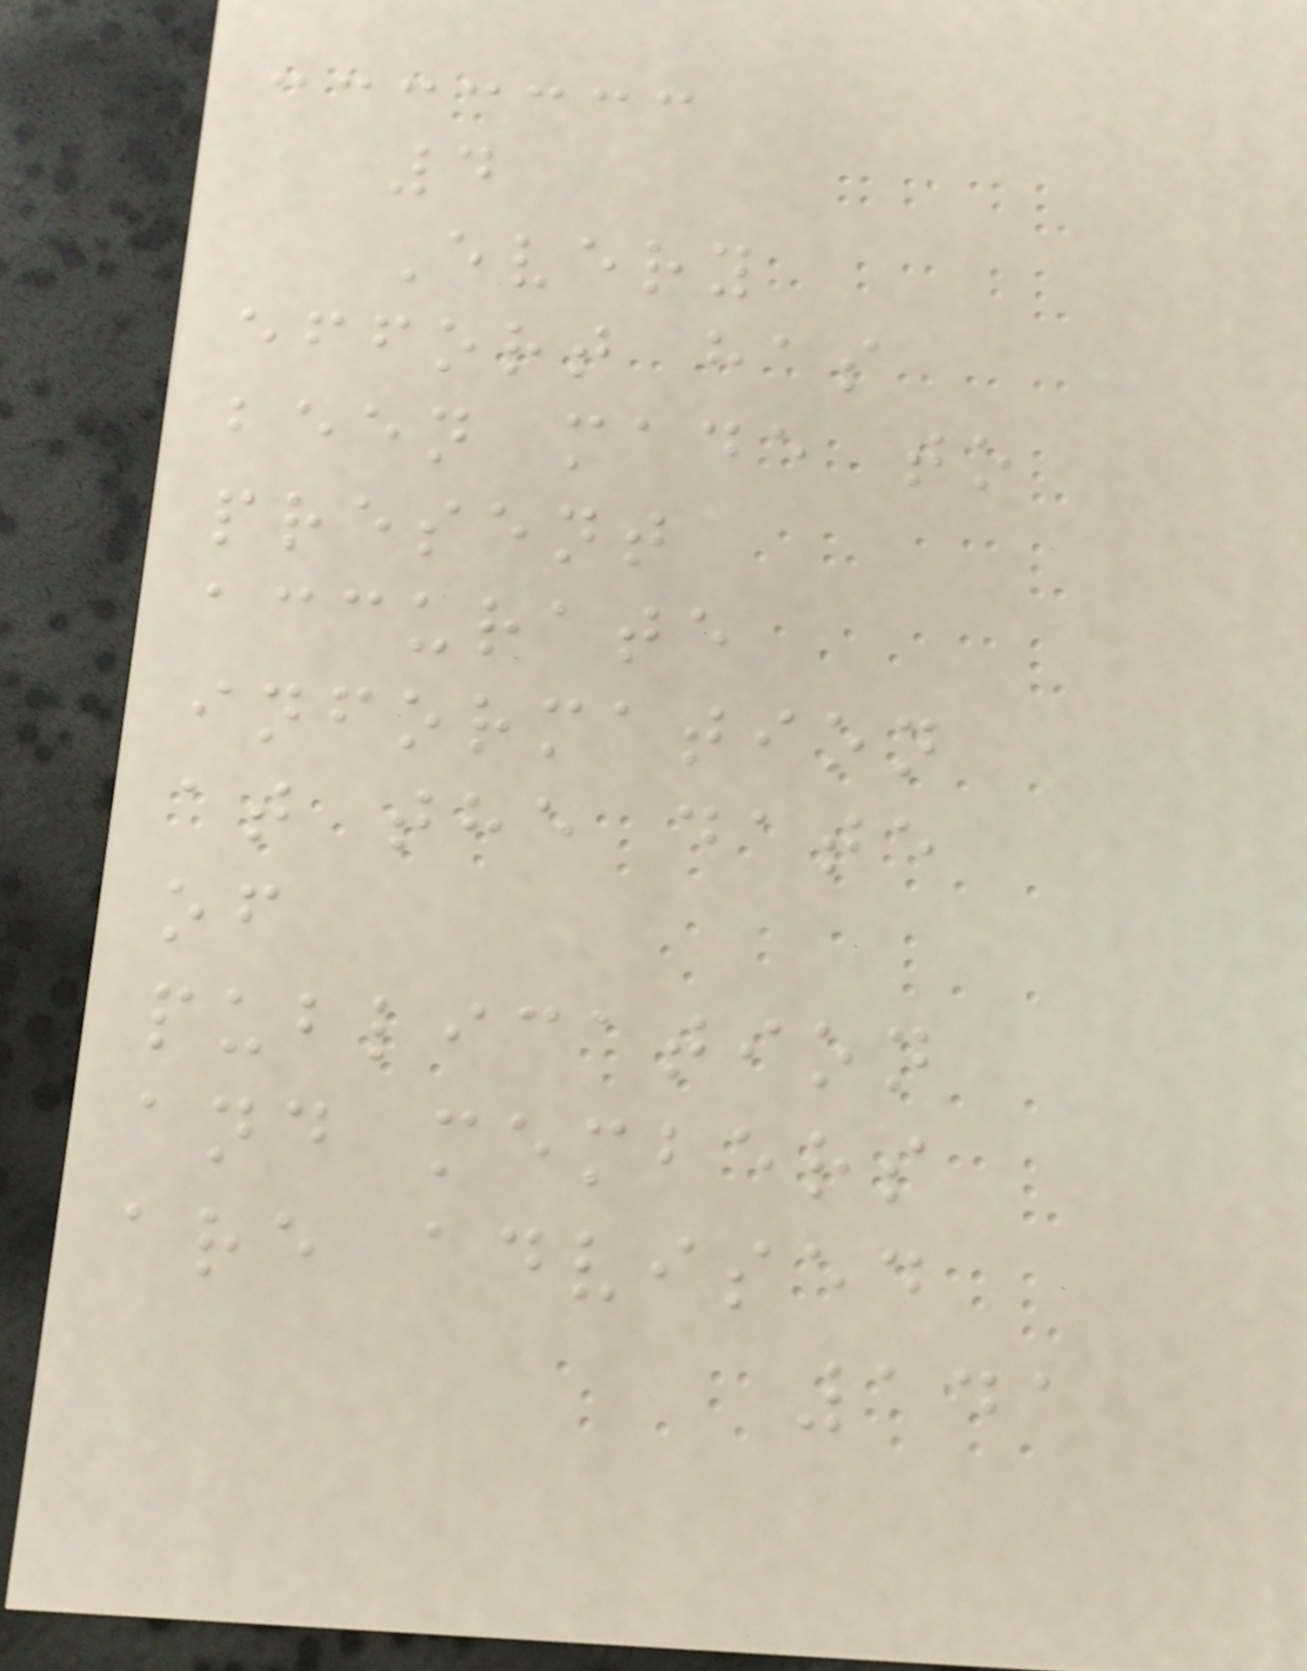4
Every
effort has
been made to
present
accurate
information
at the date
of
publication
and members
are advised
141
